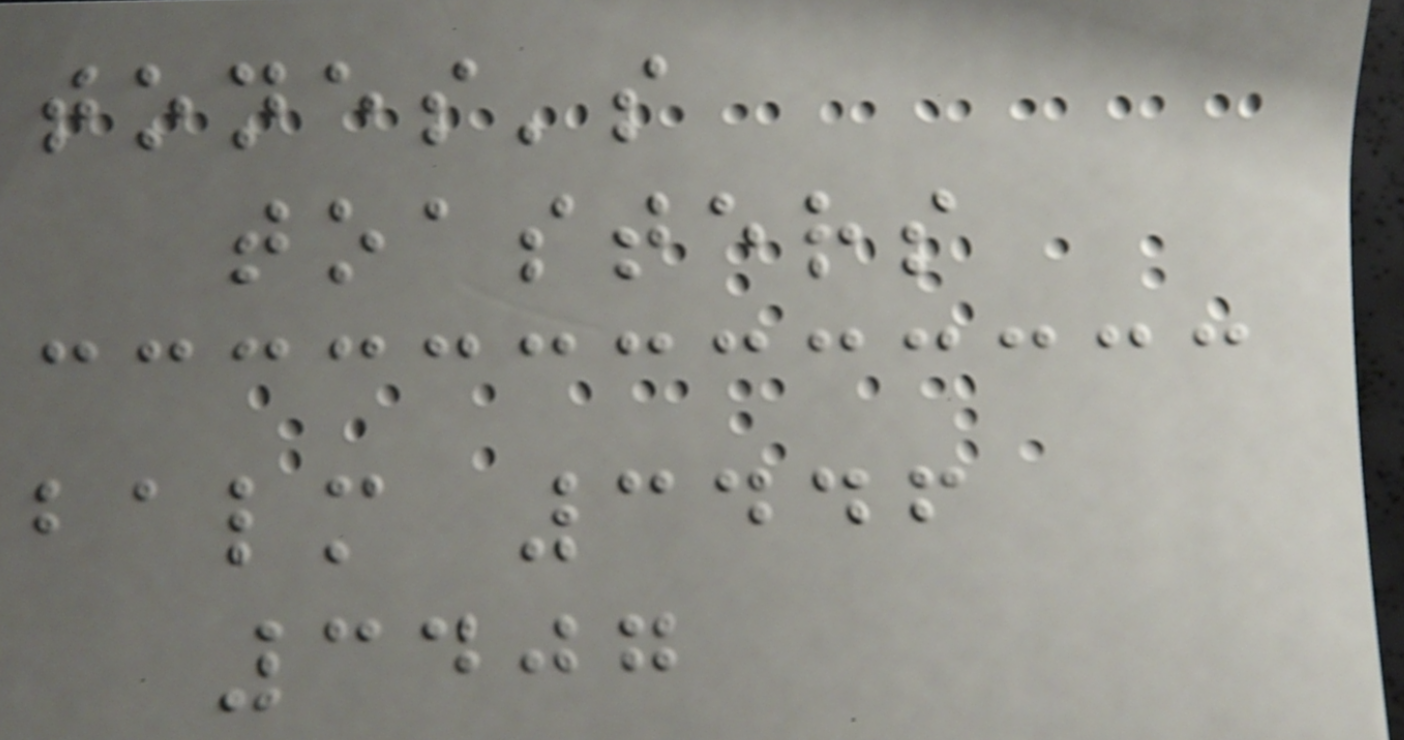tones's
toasters
balm 3446
3407
